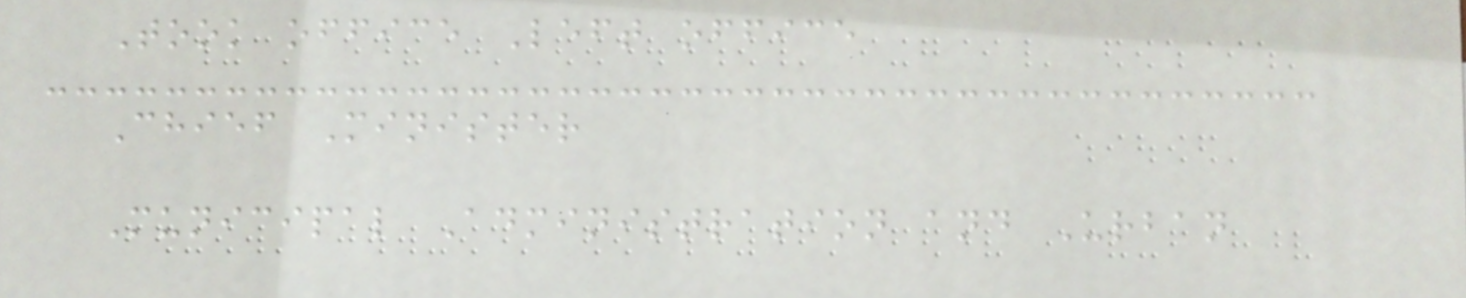Took office Left office
Chief Minister
Municipal Administration and Urban
